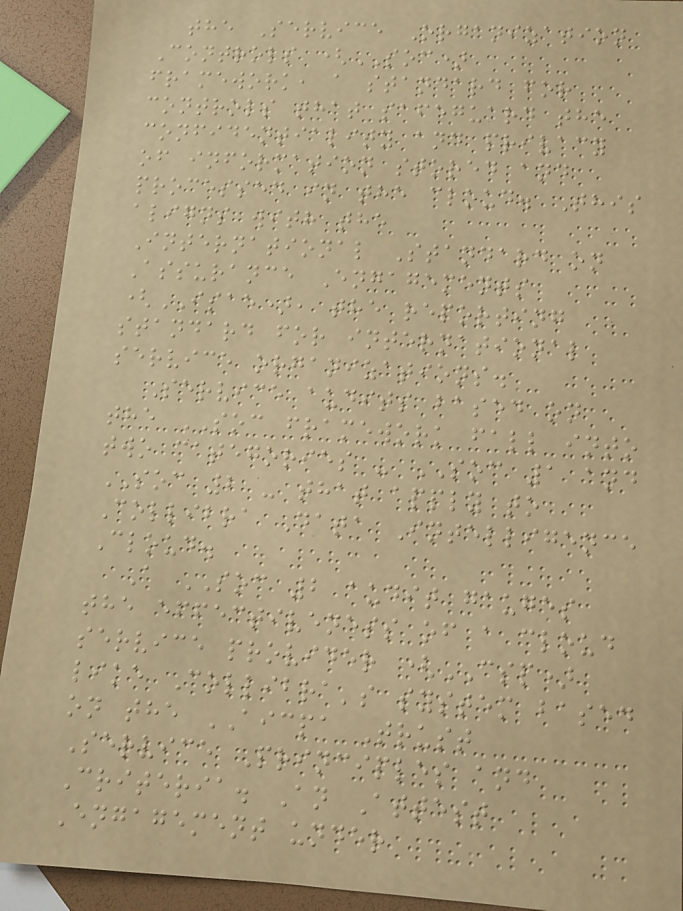the Service Organization
Controls (SOC)
framework, a standard for
controls that safeguard the
confidentiality and privacy
of information stored and
processed in the cloud. This
aligns with the
International Standard on
Assurance Engagements
(ISAE), the reporting
standard for international
service organizations.
Service audits based on
the SOC framework fall into
two categories - SOC 1 and
SOC 2 - that apply to
Collibra Data Intelligence
Cloud.
A SOC 2 audit gauges
the effectiveness of a cloud
service provider (CSP)
like Collibra's system based
on the AICPA Trust
Service Principles and
Criteria. An Attest
Engagement under
